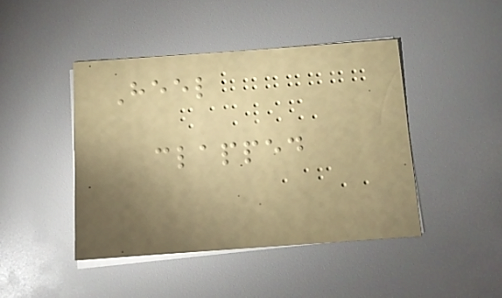Heel
clapped
